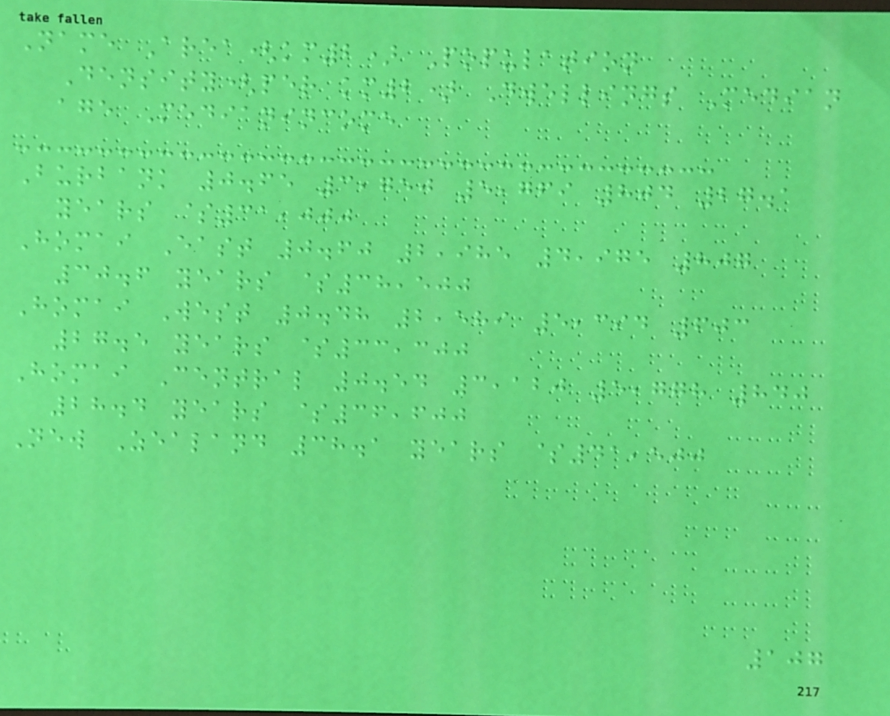Name Area(km2) Population
Density(per km2) Dwellings Median
age Medianincome
Burbank 0.65 3,750 5,769 804 27.1
years $31,000
Homai East 0.60 2,985 4,975 807
30.6 years $38,500
Homai West 0.48 2,589 5,394 603
27.5 years $33,300
Homai Central 0.54 3,120 5,778 840
28.4 years $36,600
New Zealand 38.1 years $41,500
107
